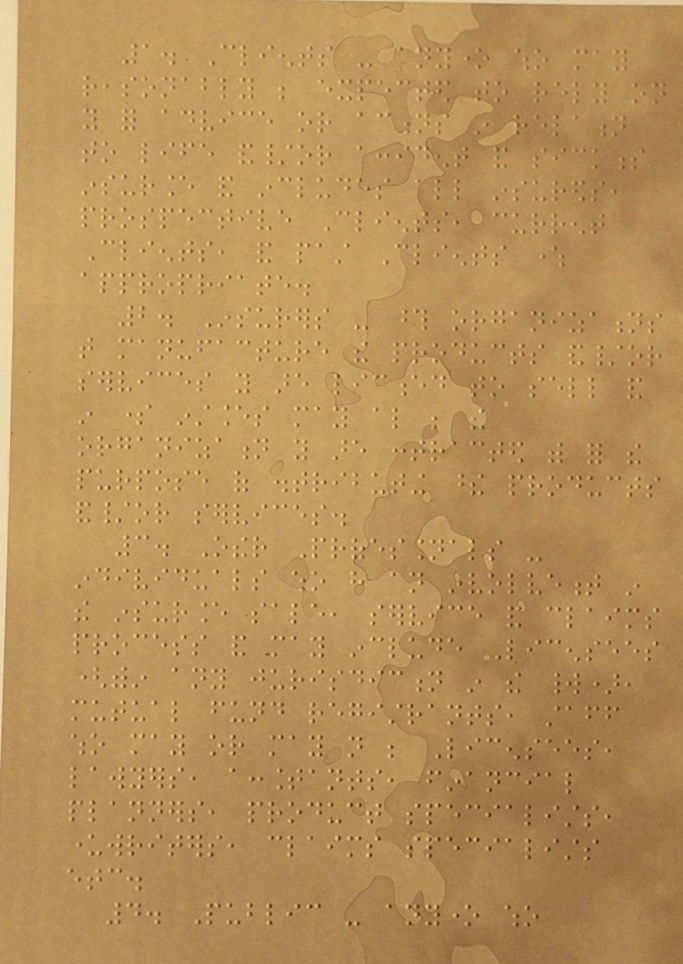1. Clients - anyone who may
reasonably be expected to rely on
you for advice or actions in relation
to life and/or accident and sickness
insurance and includes all insureds,
prospective Clients, current
Clients, and past Clients where
appropriate.
2. Insurers - those organizations
that manufacture the products and/or
services you are licenced to sell and
in some instances may also be the
organization you are contracted with for the
purpose of distributing these products
and/or services.
3. Other Professionals -
individuals who have an involvement in
the insurance sale, service and claims
process and may include Licensees
(within any jurisdiction in the world),
mutual fund registrants, staff
who may or may not be Licensees,
lawyers, accountants, financial
planners, product specialists,
underwriters, claims specialists
etc.
4. Public - anyone who
